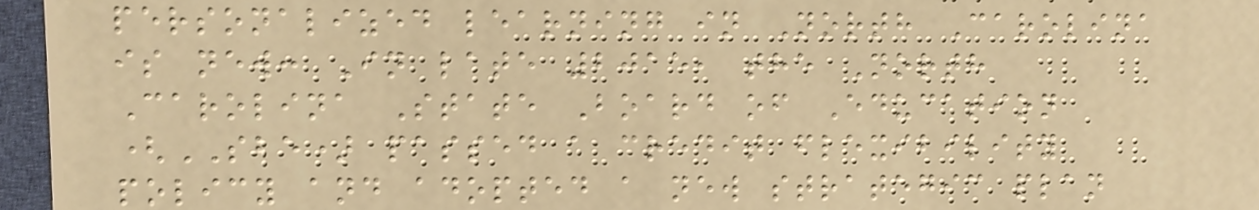personalized learning in North Carolina
is new: In late 2015, the North
Carolina State Board of Education
(SBE) passed a credit flexibility
policy and adopted a new strategic plan
